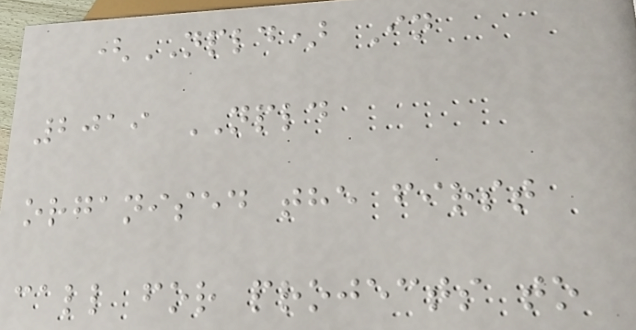(NPLD) In
2019 NPLD
organised the first
call for projects to
